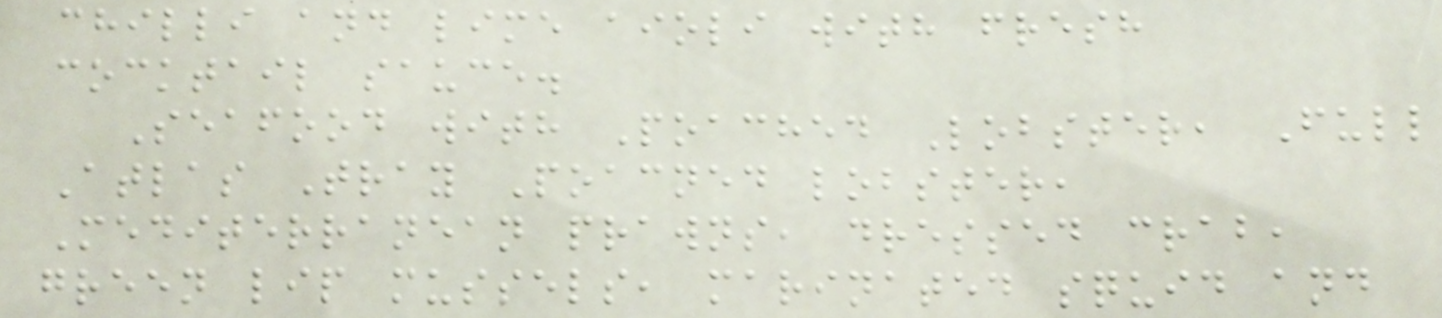chilli and lime aioli with fresh
cocktail sauce.
Seafood with Poached Lobster, Full
Atlas Tray Poacned lobster,
Mediterranean prawns, dressed crab,
green lip mussels, marinated squid and
